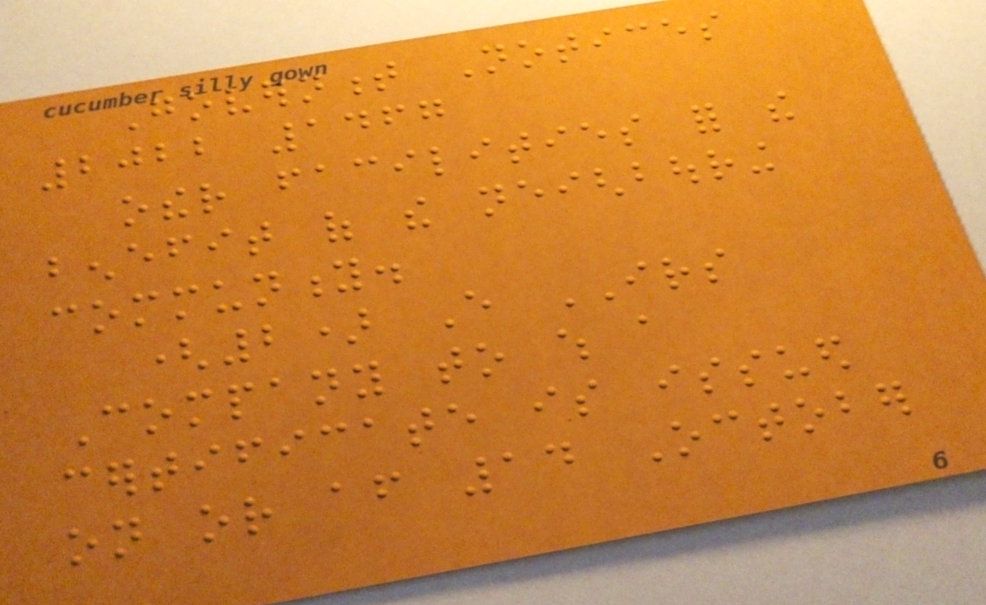Government Notices
2022 1467
other facilities for the
benefit of the neighbouring
community.
(2) Every IRS
Company to which a
certificate is issued
on or after 14 October
